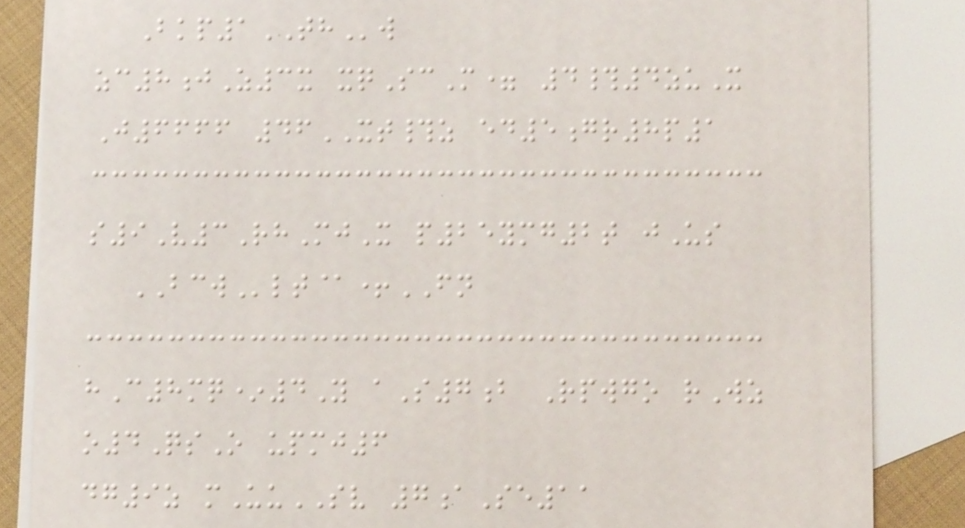Bkp1THw
zc8jZ3x xqScM= 4#4zuX
J6666 46XT#z ed5gr8p1
s9V3RhMjX p25ymg2t jUs
BCWlt@+FN
hC8mq*4Y aS7b Rpwgo rWz
o4QsO upmj6
dg9z mUuSV 7aSe11
